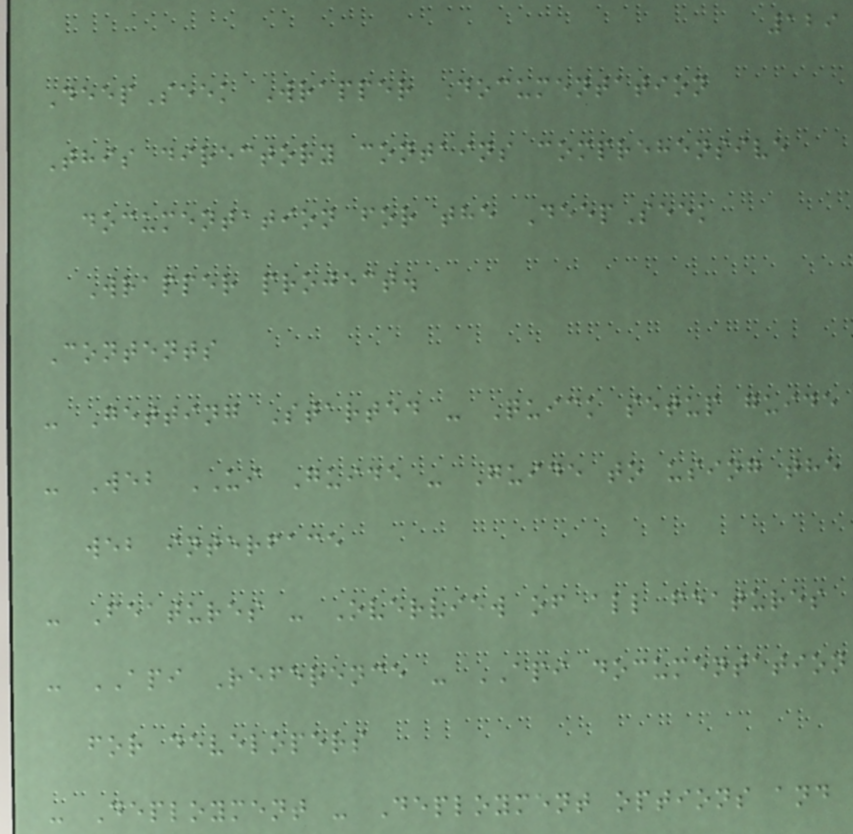129
DeepSeek Wrapper Documentation
This directory contains comprehensive
documentation for the DeepSeek
Wrapper project.
Contents
- Getting Started - Quick setup guide
- Web UI Guide - Guide to using the
web interface
- Features - Overview of all features
- API Reference - API documentation
for developers
- Deployment - Deployment options and
